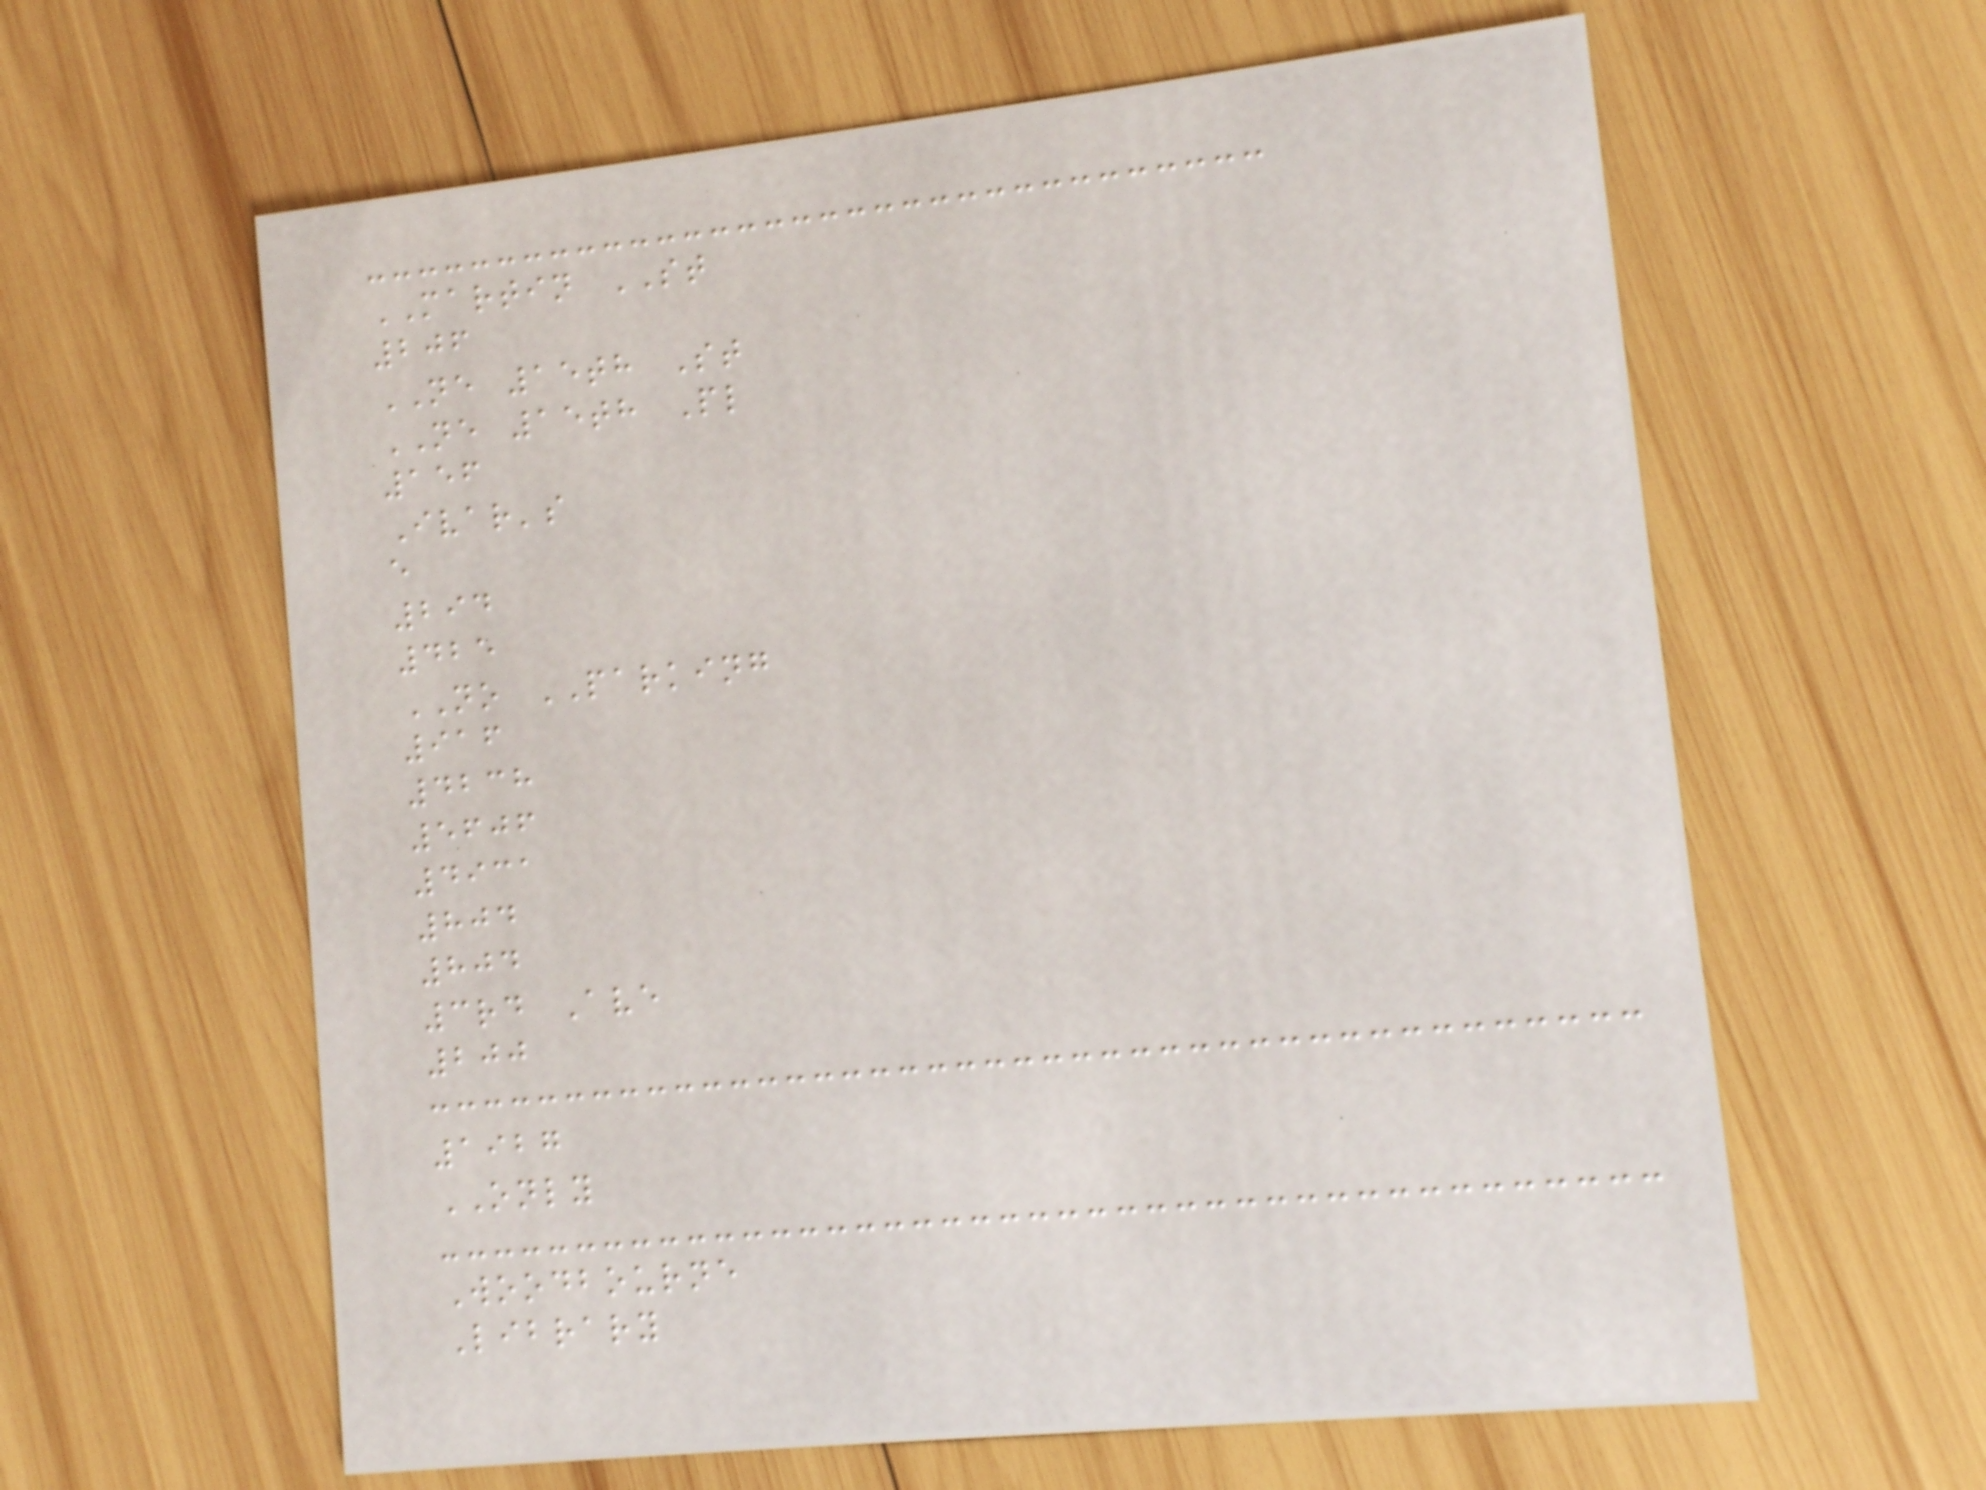MARTIN ST
206
NE 15th St
NE 15th Pl
156
Ivar's
e
294
425
NO PARKING
916
4238
5606
4931
804
804
3rd Ave
200
1927
ONLY
Woodbourne
Library
